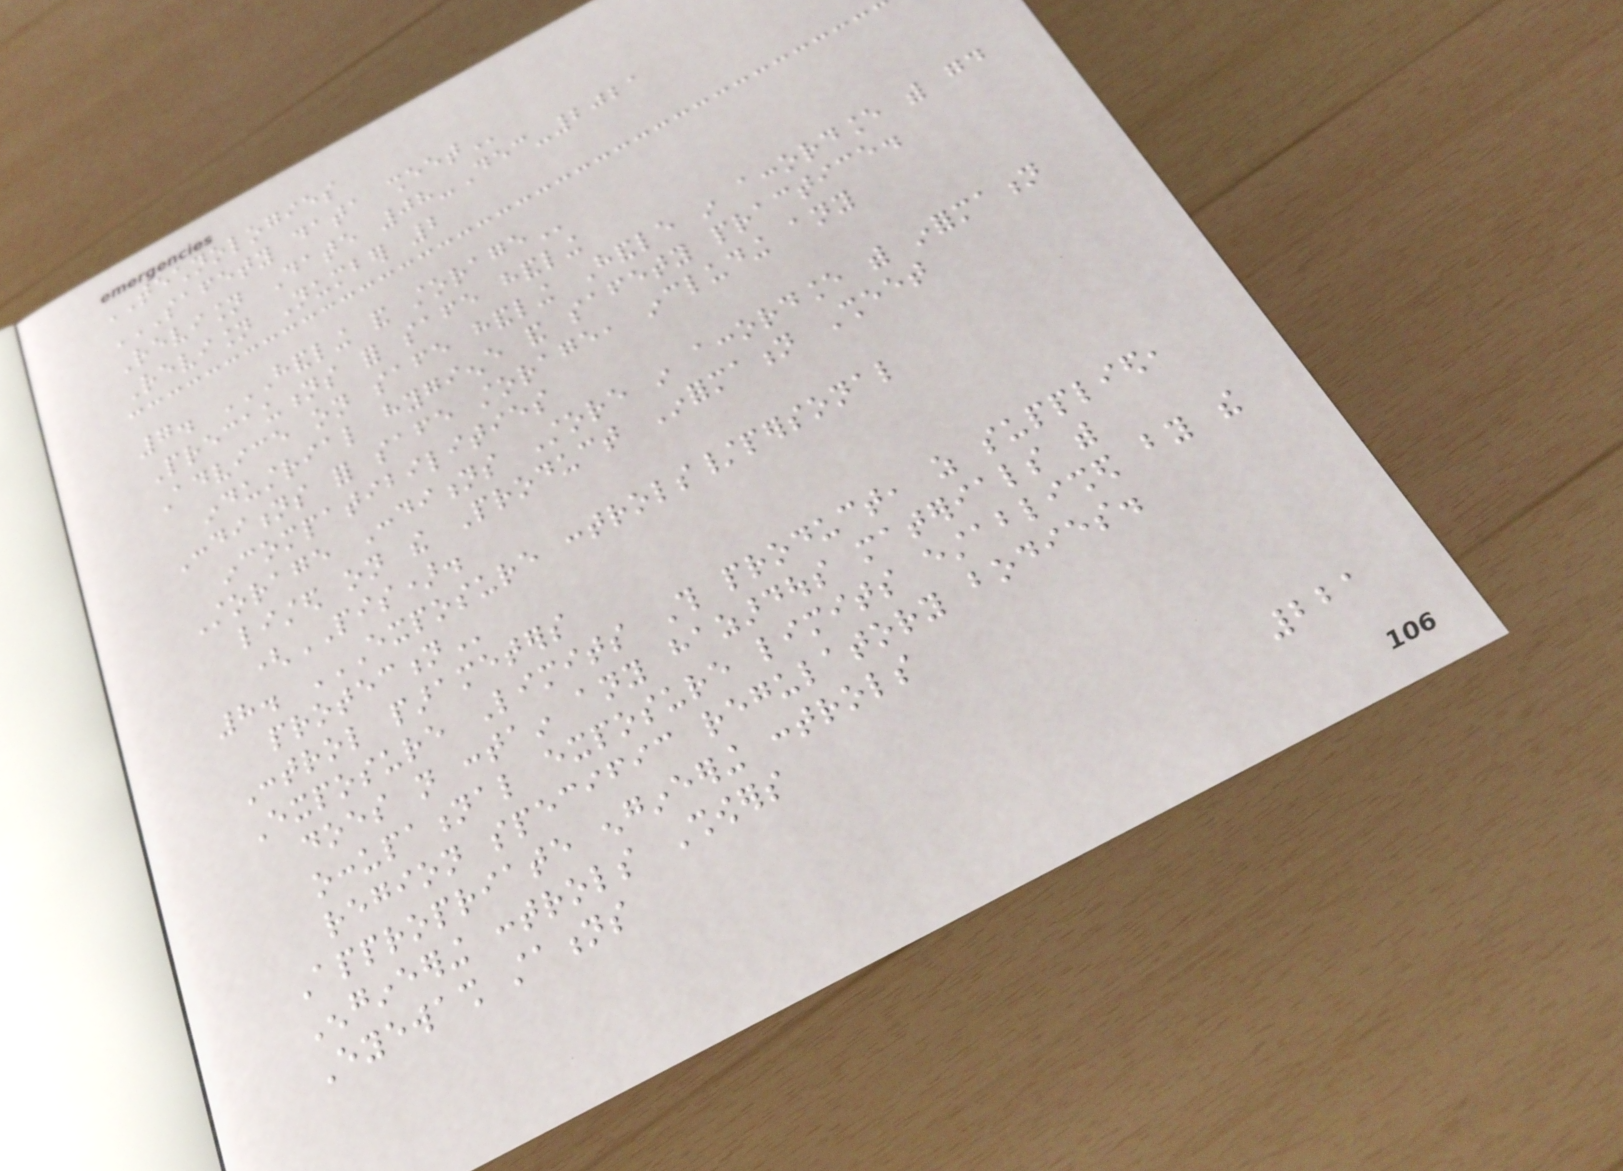TECHNOLOGIES
SAFETY DATA SHEET
Revision Date 08-Dec-2021
Revision Number 2
7. HANDLING AND STORAGE
Precautions for safe handling
Advice on safe handling Handle in accordance with good
industrial hygiene and safety practice.
Conditions for safe storage, including any
incompatibilities
Storage Conditions Store in accordance with information
listed on the Product Information Sheet
(PIS).
8. EXPOSURE CONTROLS/PERSONAL
PROTECTION
Control parameters
Exposure Limits This product, as supplied,
does not contain any hazardous materials with
occupational exposure limits established by the
region specific regulatory bodies.
Appropriate engineering controls
Engineering controls Showers
Eyewash stations
221
